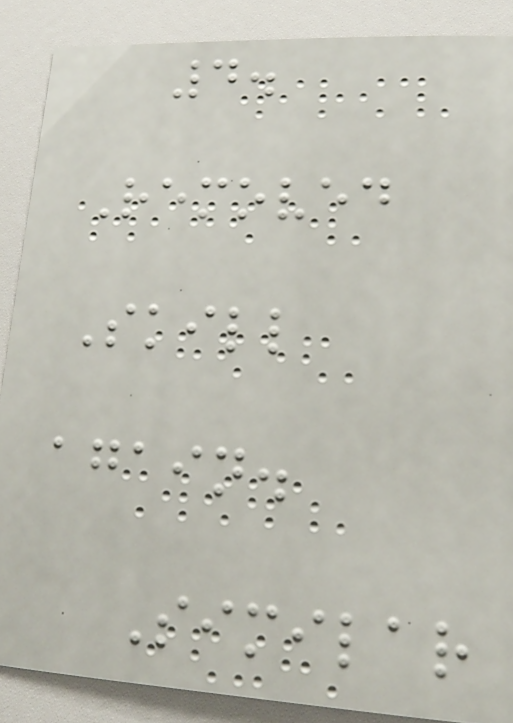4.
Removed
Skill
again.
Similar
